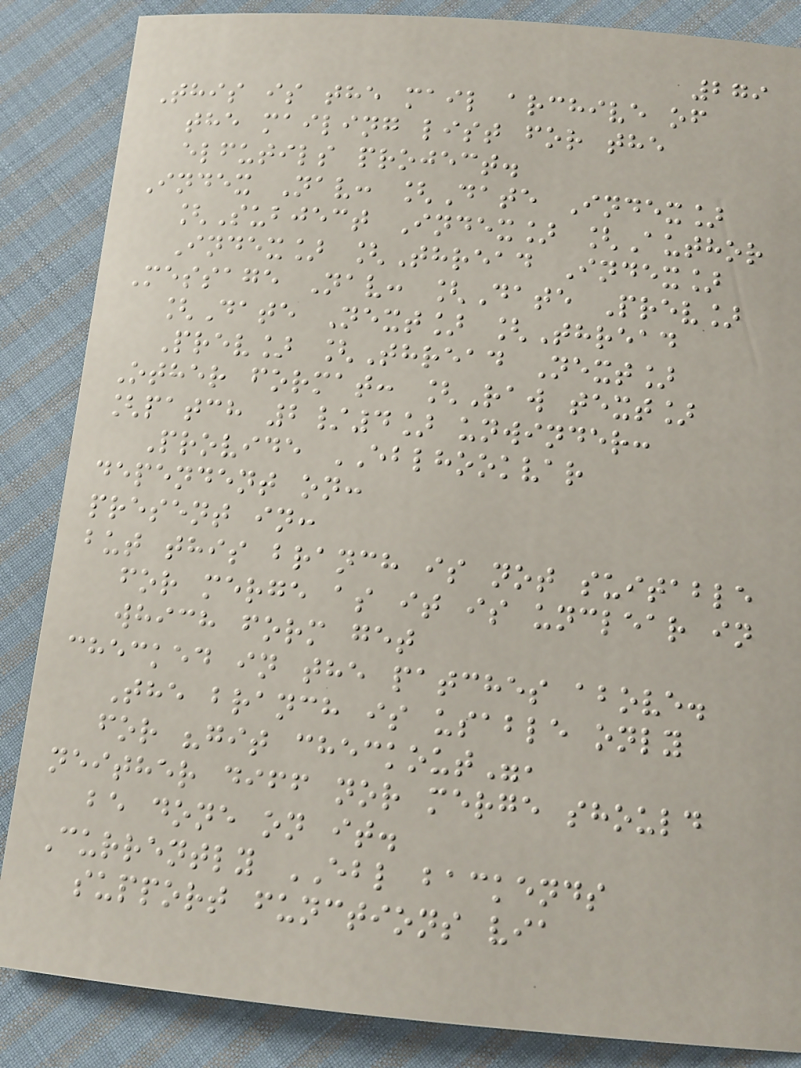279
This is the mail archive of
the mailing list for the
elfutils project.
Index Nav: [Date Index]
[Subject Index] [Author
Index] [Thread Index]
Message Nav: [Date Prev]
[Date Next] [Thread
Prev] [Thread Next]
Other format: [Raw text]
[patch 2/4] unwinder:
Provide EBLHOOKVAR
dependent on:
present in:
but this branch is not suitable
for merge as it is unclear in
which form get
checked in the patches above.
The branch is usable only
for "git checkout",
neither diff nor merge should
be done on it.
Currently EBL backends
support functions via
